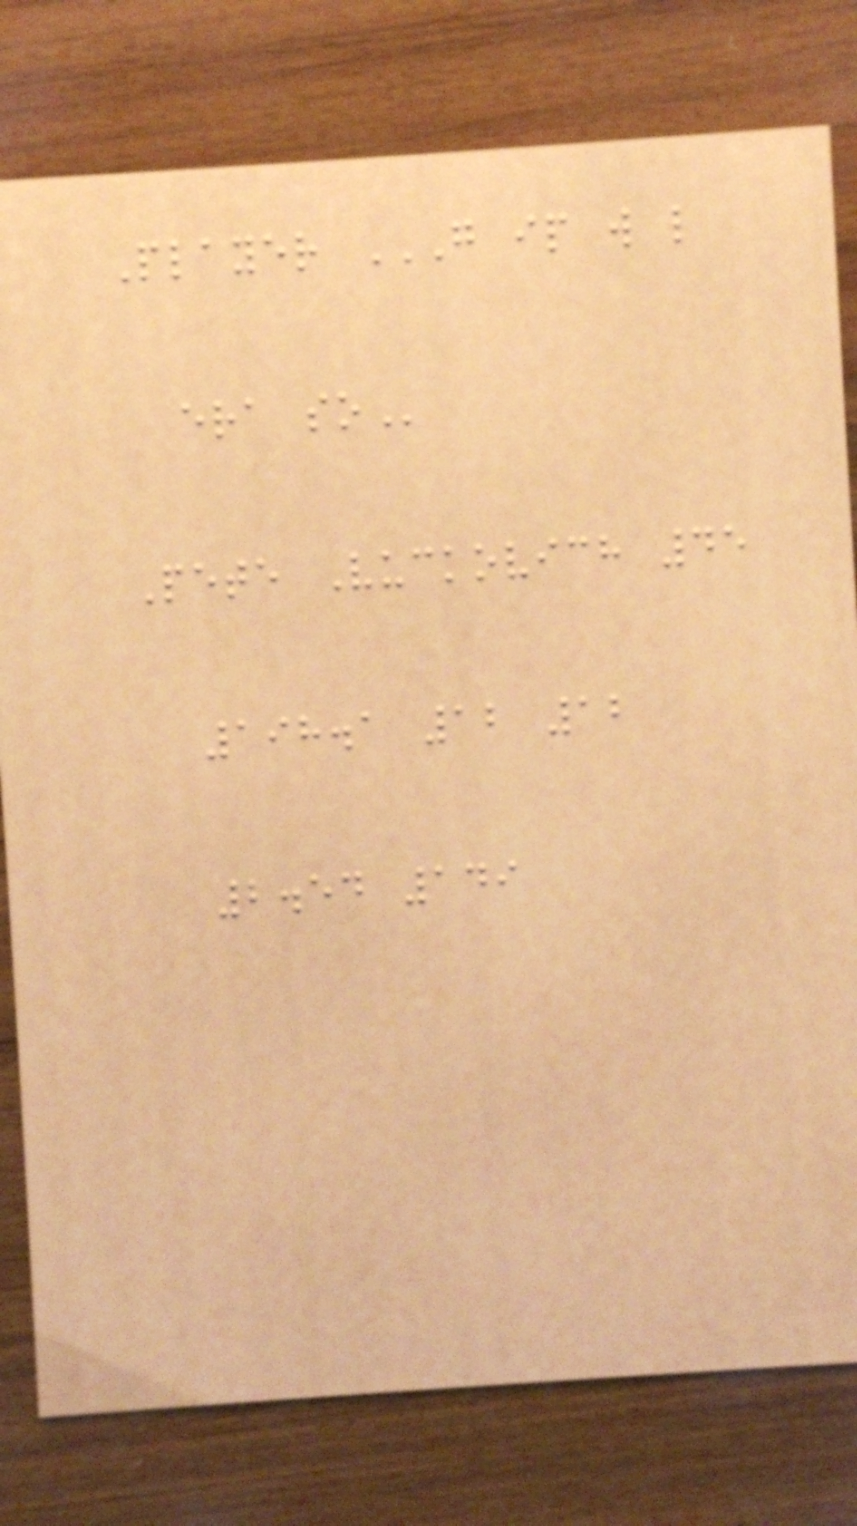Player G IP W L
ERA SO
Pete Vuckovich 45
198.1 12 12
2.54 149
